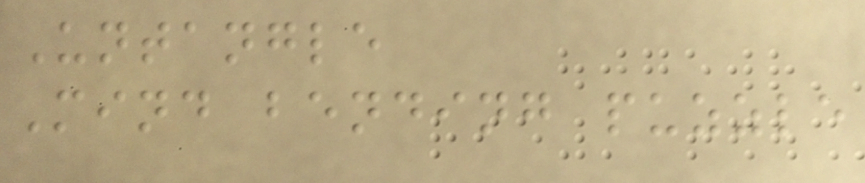Untangle
Mind bending puzzle
